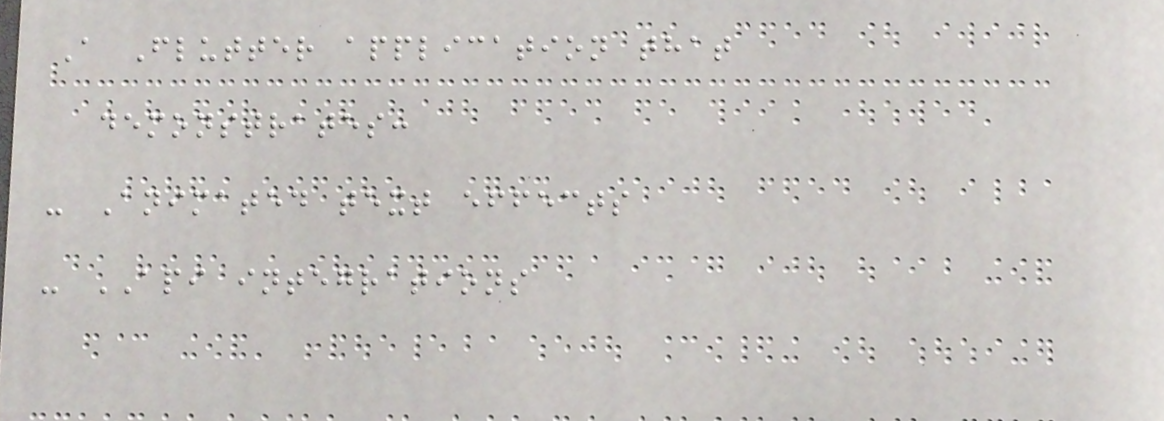A Flutter application that
demonstrates:
- Animated text effects
- API integrations
